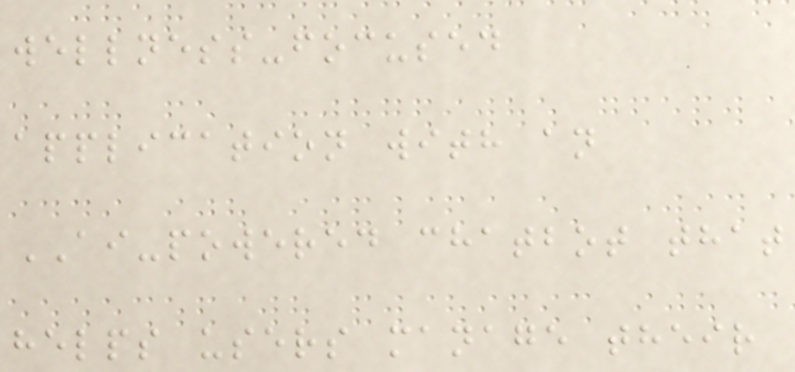wellness-focused
application with an
AI-powered chatbot that
helps users manage their
